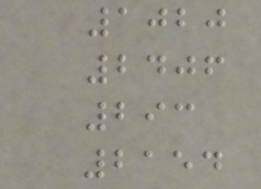1020
2406
293
2154
